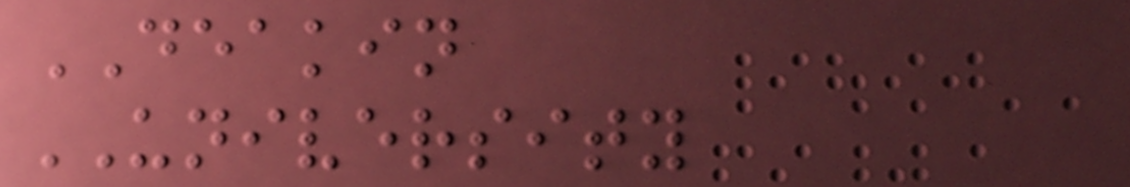DEAKIN
UNIVERSITY
